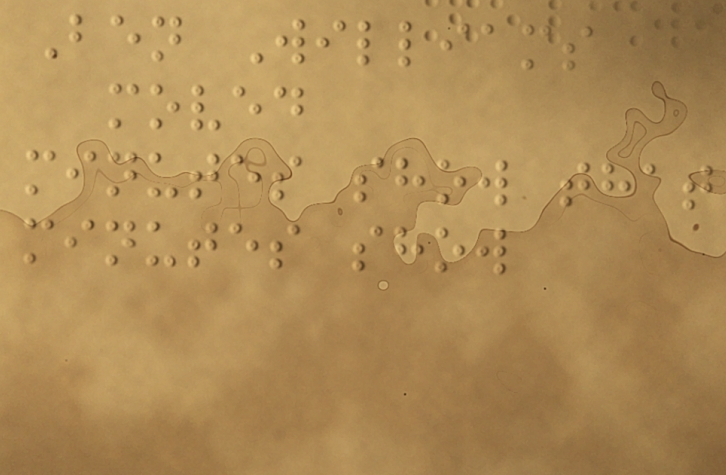Ben Williams
moved
minutes show that
minutes show
